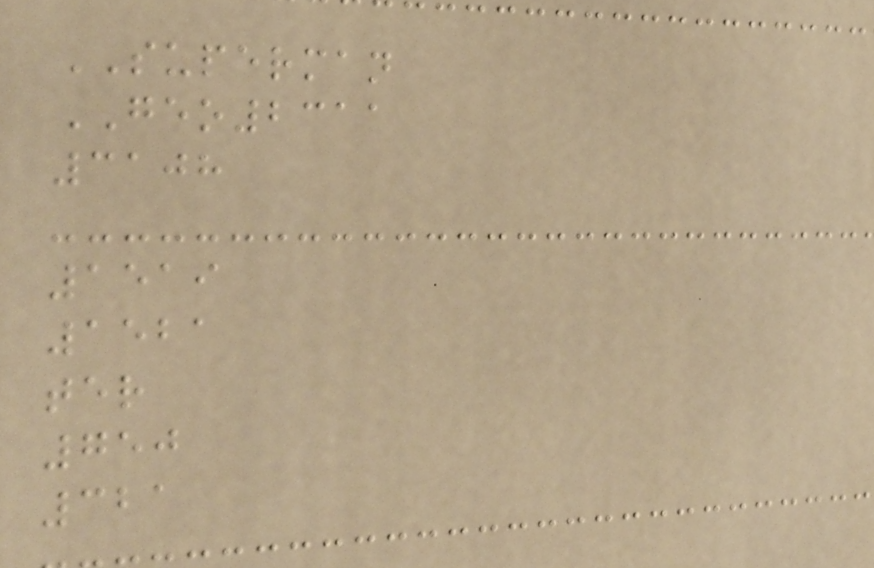SUPERMAN
GEO2311
3108
1519
1521
ter
750
321
